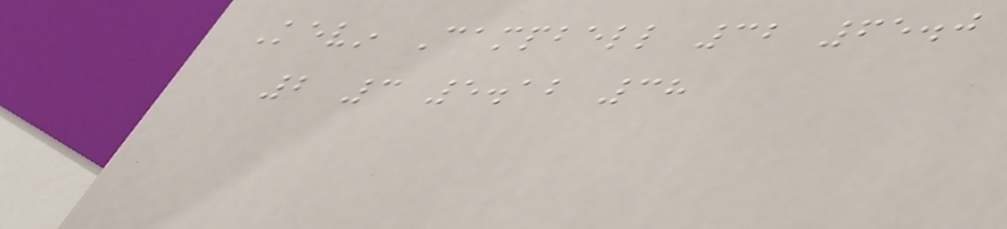Kevin Campbell 32 65.0
2 3 5.12 38
